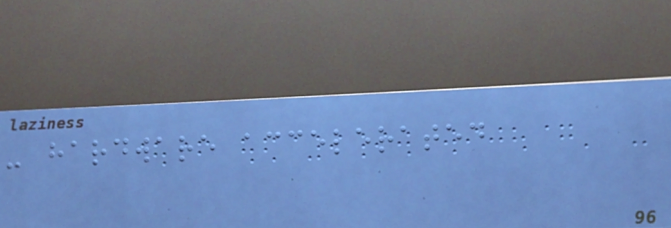- hardware accelerated
